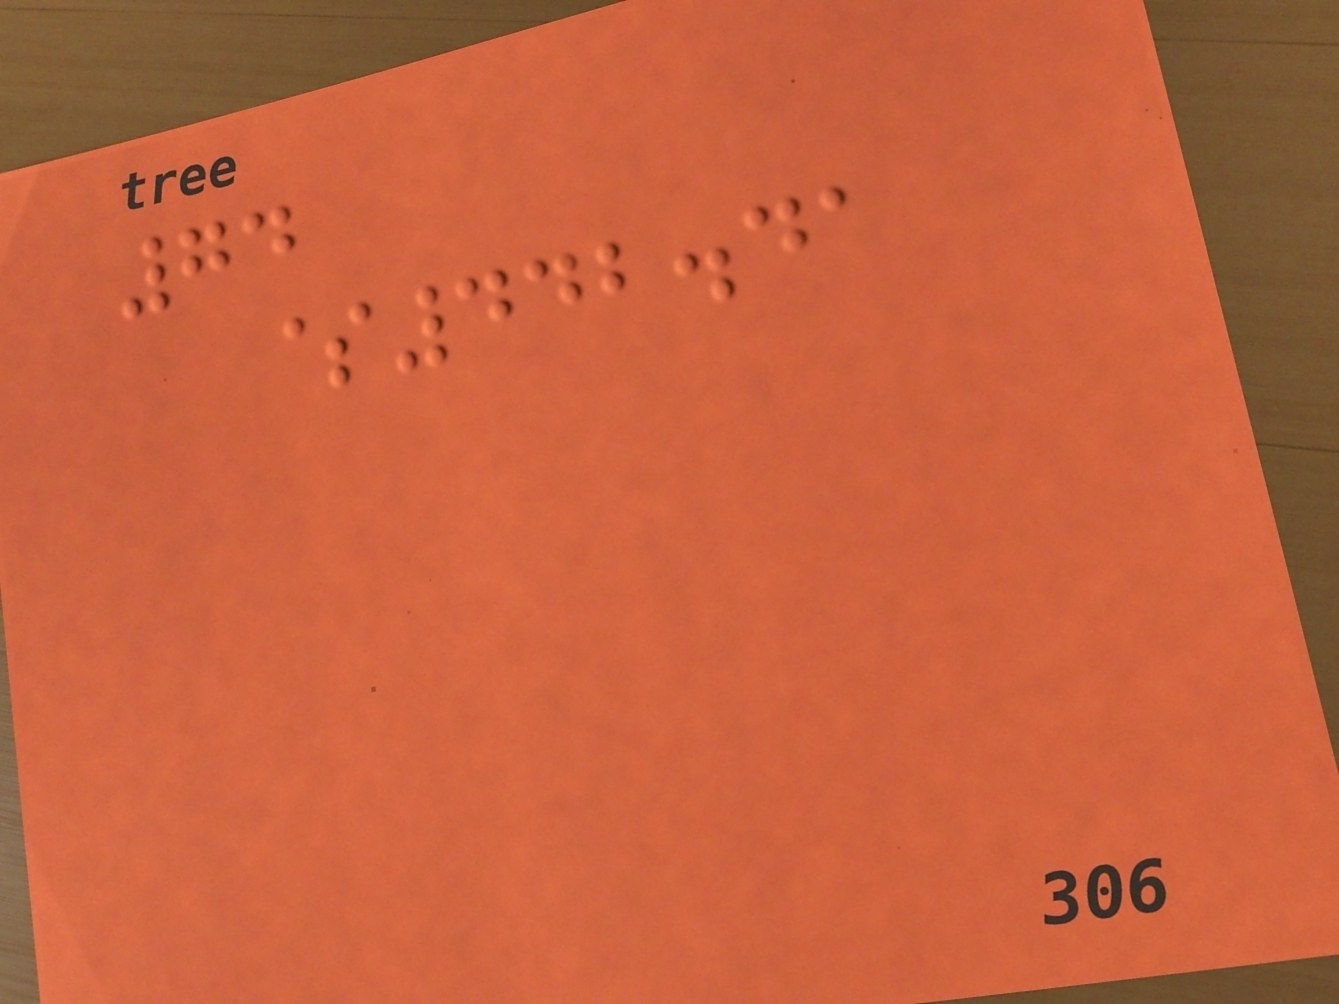74
$442.41
